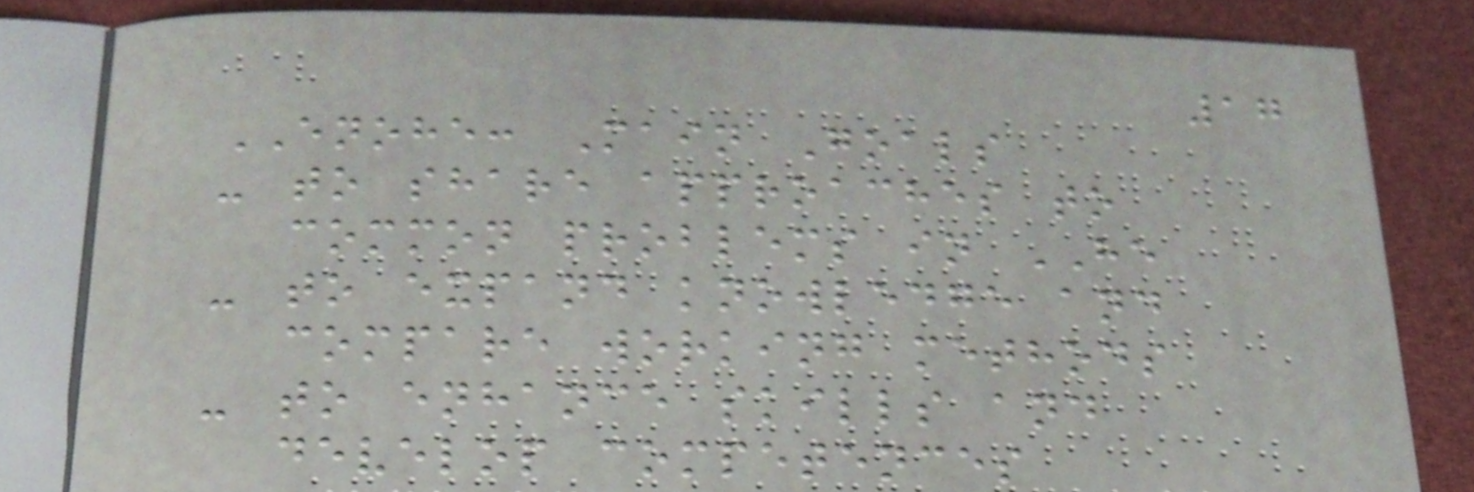17
ENOHE: Main Goals
- to share approaches to
common problems in HE
- to expand knowledge and
compare working methods
- to enhance skills and
develop competences
